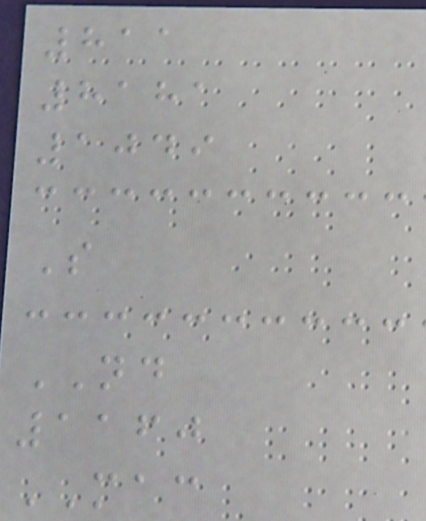811
8181
1049
S
ND
1160
MAC
